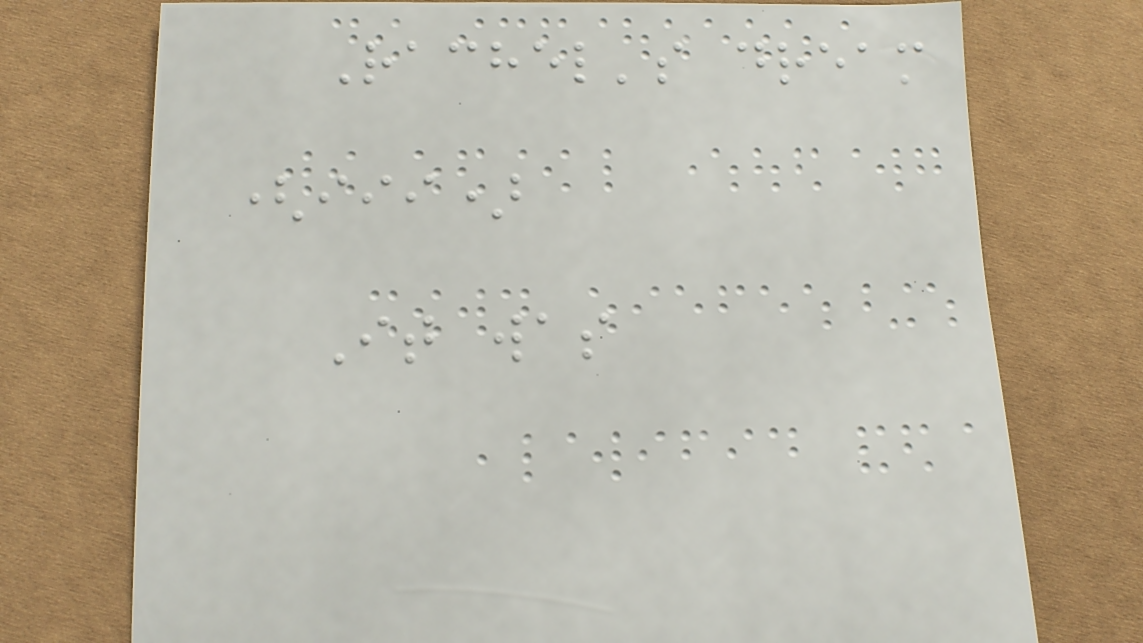Rachel's dream
(iii)
It was
